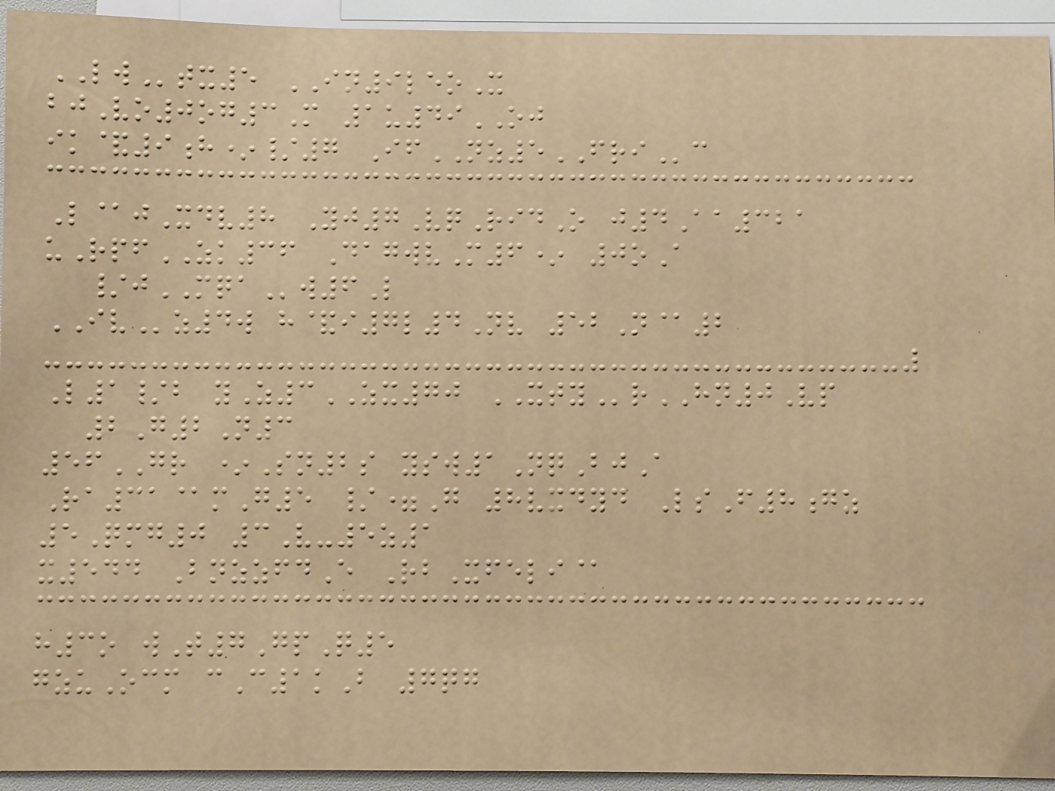LWtx5 IN9leoX
bjVo0og3M 1u49OJ
ik&9h*/7 IfNZ5FRIc
L@jXdv8 Yj7VqRidO j4Aa321
uRpfZK36 DagwvM6* 0oA
/jMQAw6L
IVz4w h&i7l4Nv 52N@2
L1/b yZ3ZX70 XTYrHN0Vp
2G2N3
56GR *Sn2s ysw1NqBjA
Ra31@mG5 /=G 8vxdyd LsF8gz
5Qmg0 3V-5z1
x544 BnzzfdE RbXfeli@
h3o wT7GpQ5
gzuOcm cC1kB 7qg
